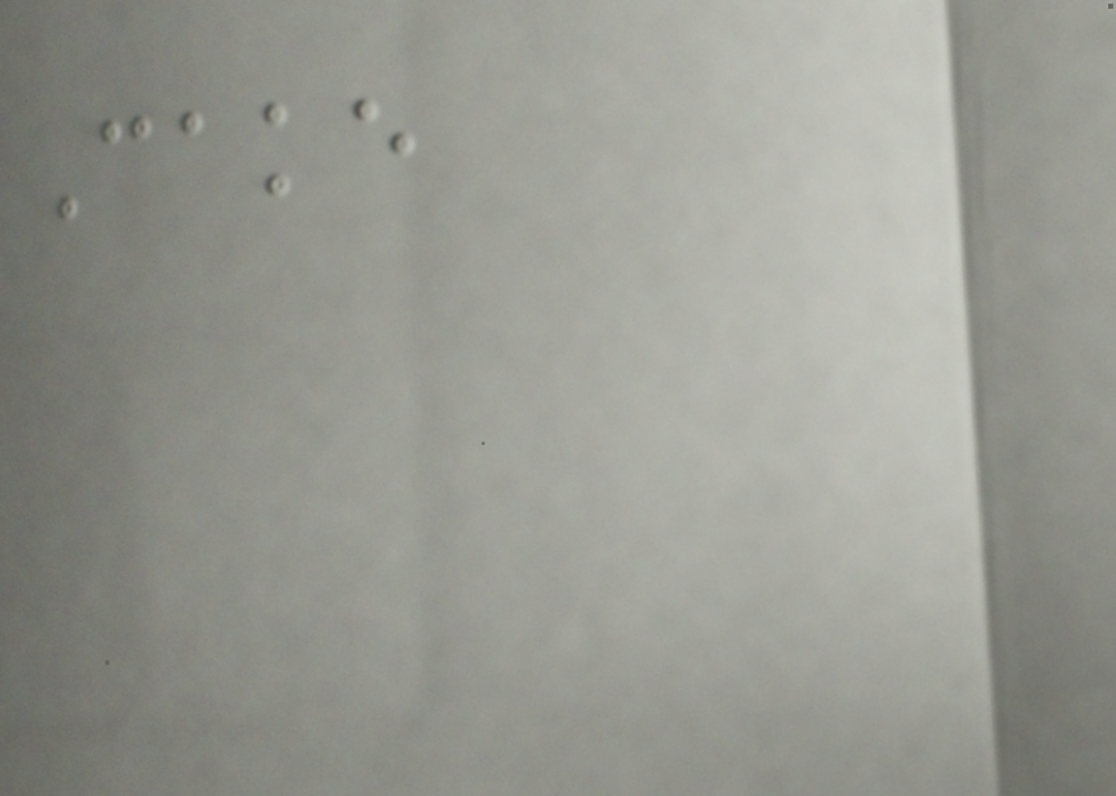Cake
